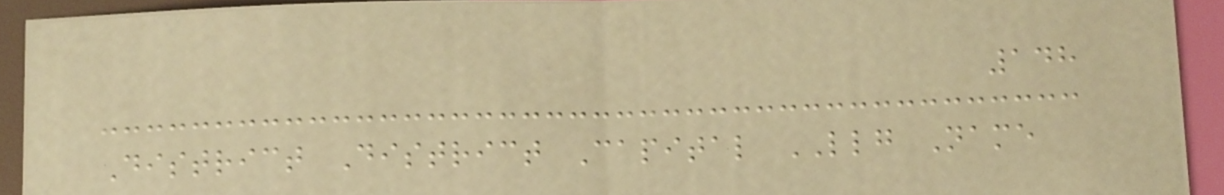148
District District Capital LLG Name
